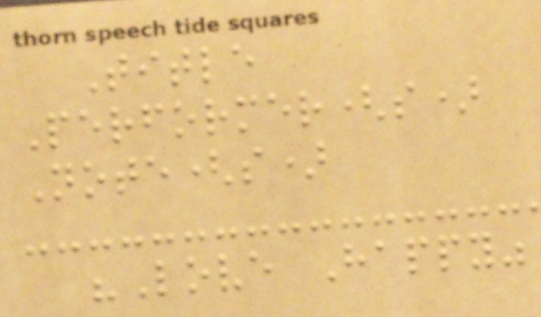Title
Performer(s)
Note(s)
"Love Happy"
